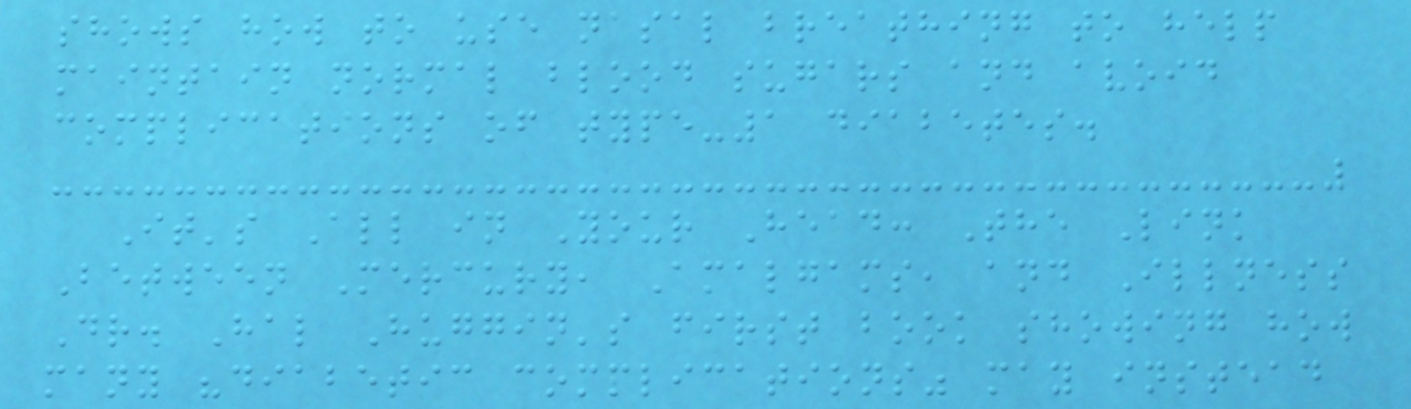shows how to use nasal breathing to help
maintain normal blood sugars and avoid
complications of type-1 diabetes.
It's All in Your Head: The Link
Between Mercury, Amalgams, and Illness
Dr. Hal Huggin's first book showing how
many "diabetic complications" may instead
